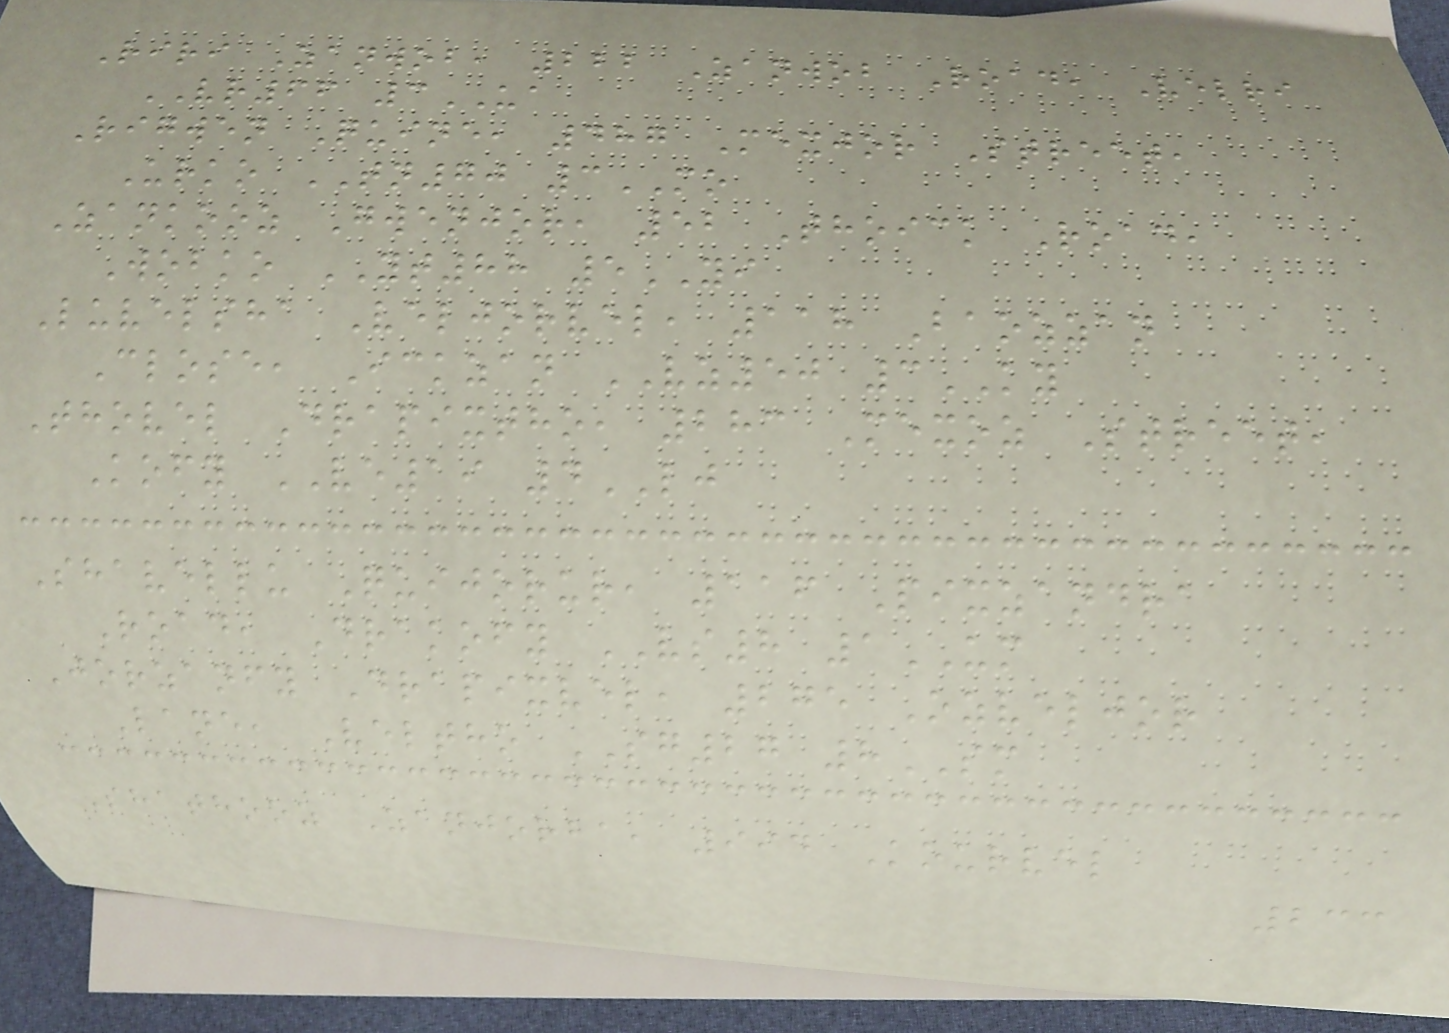Riri Zanwob, 222 Zanwob Road, Velri
VR66 3UA
Rigwen Quine, 487 Mexjor Street,
Urko TN70 3MO
Zankooz Gwenjor, 52 Thoick Road,
Wobko YT88 5YI
Luvelsha Veljorvel, 118 Baozzan
Close, Ickzan VZ50 3KY
Thovel Drapixtho, 283 Mexoz Street,
Kofy VE19 4LJ
Shavellu Quijorur, 116 Pixzandra
Road, Drakofy VS8 1UM
Jorzanfy Drapixvel, 275 Ozveljor
Lane, Veltho SG27 8SM
Shathooz Zanjorba, 994 Kourvel
233
